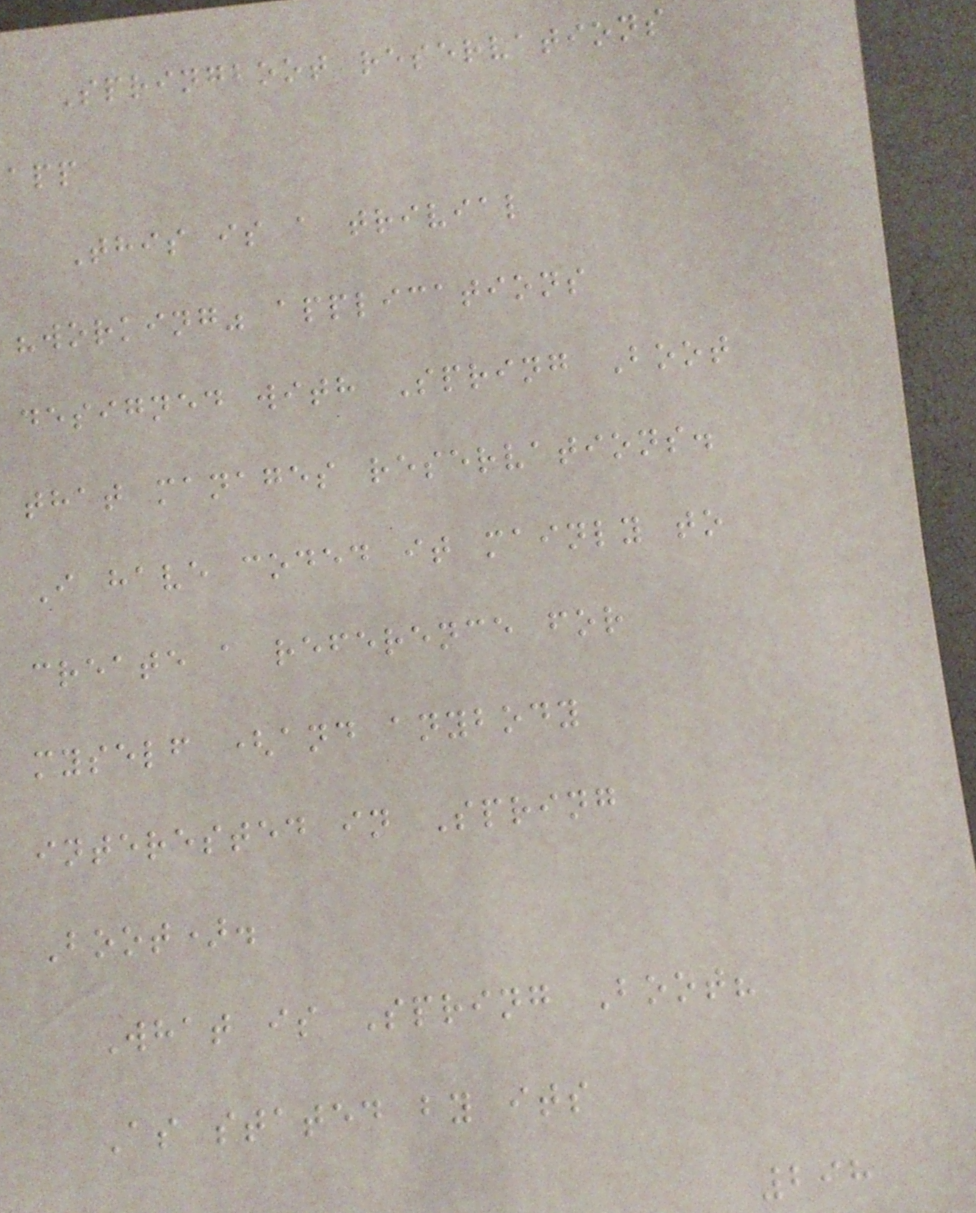Springboot reservations
app
This is a trivial
"working" applications
designed with Spring Boot
that manages reservations.
I have coded it mainly to
create a reference for
myself (and anybody
interested in Spring
Boot).
What is Spring Boot?
As stated by its
298
